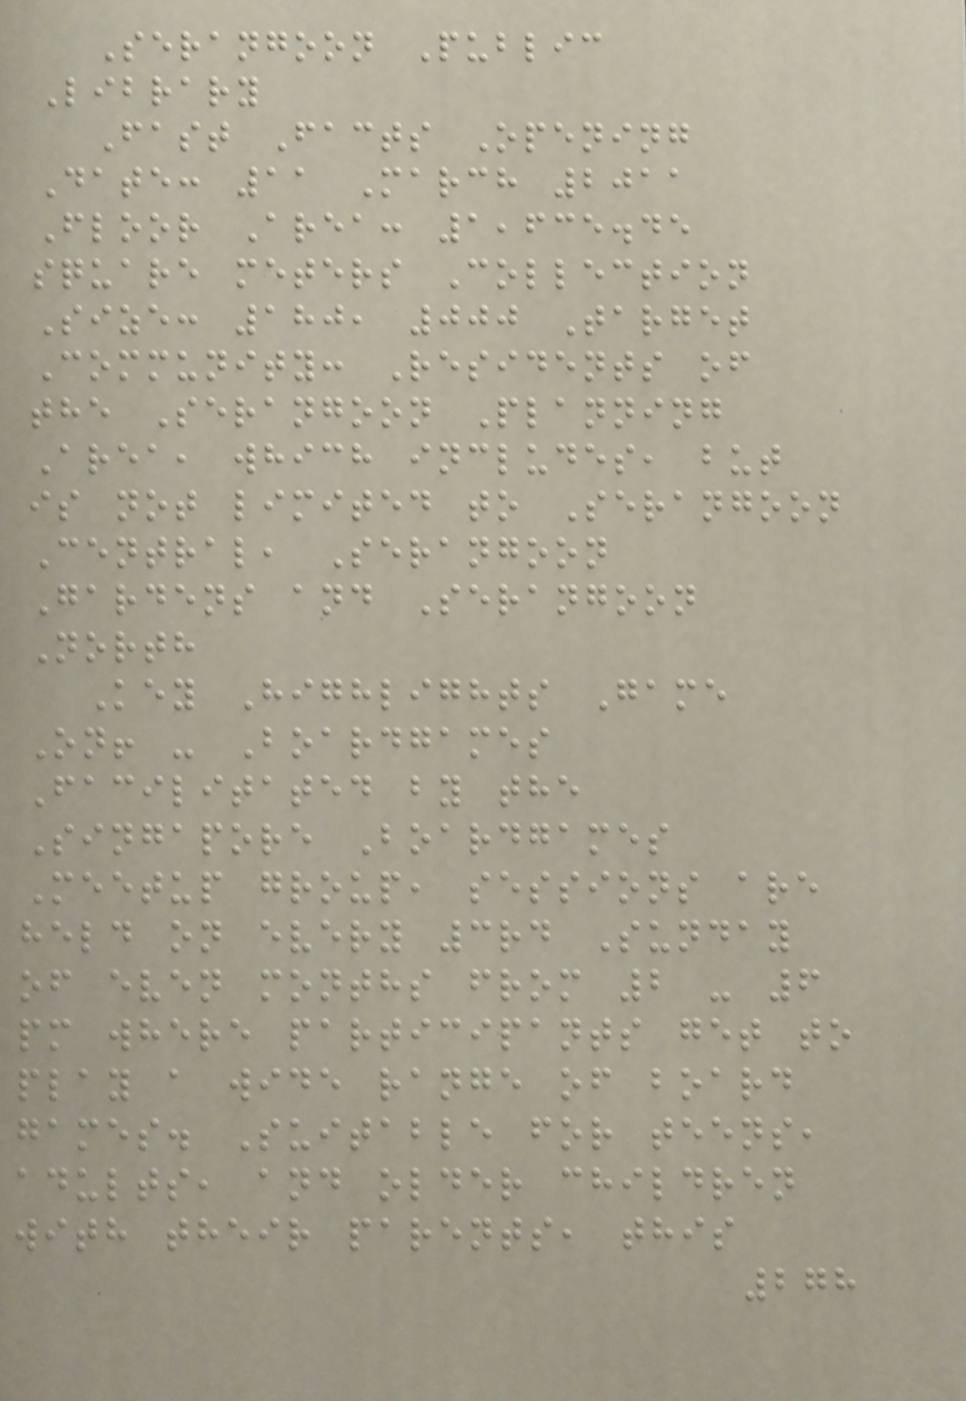Serangoon Public
Library
Fast Facts Opening
Date: 11 March 2011
Floor Area: 1,635.45
square meters Collection
Size: 180, 000 Target
Community: Residents of
the Serangoon Planning
Area, which includes, but
is not limited to Serangoon
Central, Serangoon
Gardens and Serangoon
North
Key Highlights Game
On! - Boardgames
Facilitated by the
Singapore Boardgames
Meetup group, sessions are
held on every 3rd Sunday
of even months from 2 - 6
pm where participants get to
play a wide range of board
games. Suitable for teens,
adults, and older children
with their parents, this
278
